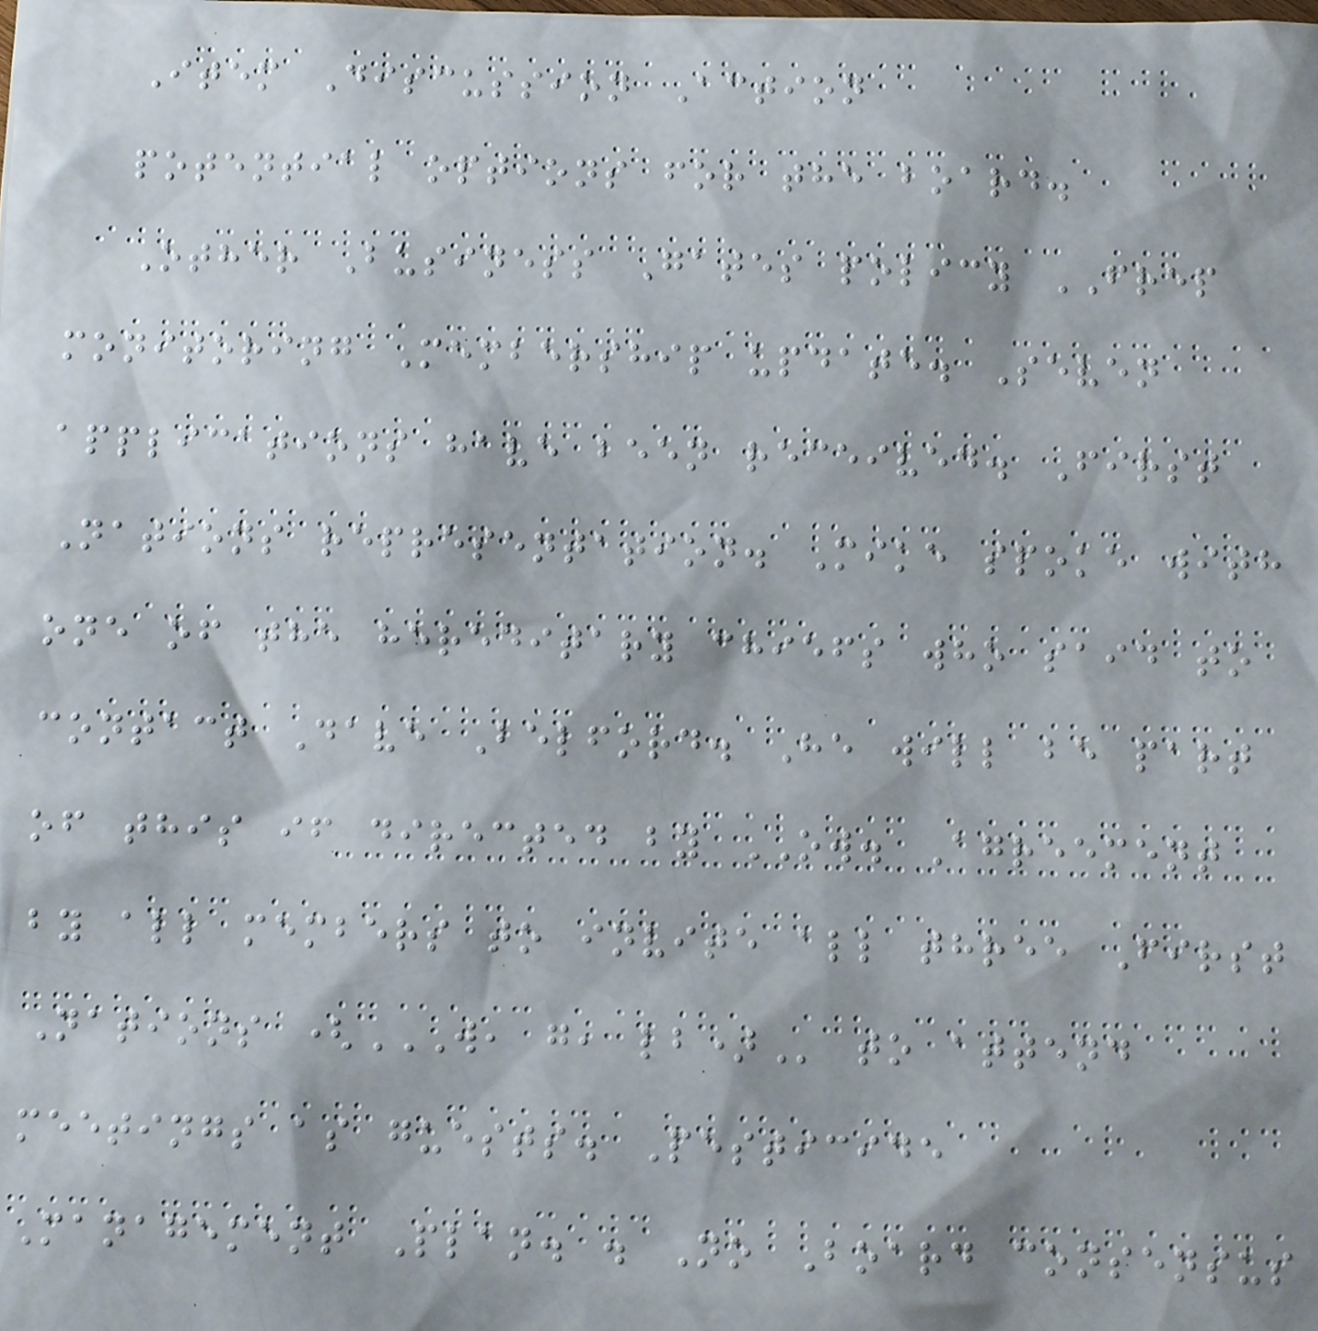Item Discussion Action
potential options for the board.
Other Business Gates policy FREP
monitoring Membership update. Seven
applications have been received. First
Nations representation. Mike spoke with
one of the hereditary chiefs who said to
contact Dave Belford. He will be part
of this if directed by OW. Agreement
by all members to invite all three First
Nations (W, G, LB) to attend
meetings as guests. Pesticide
Management Plan. . No Board consensus
